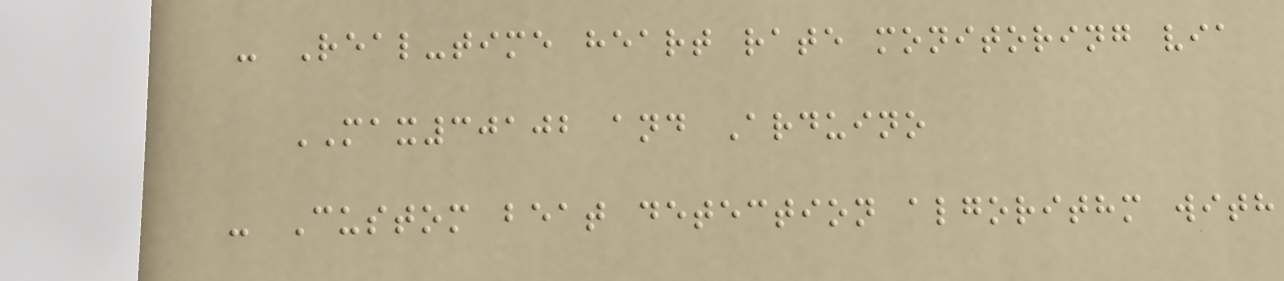- Real-time heart rate monitoring via
MAX30102 and Arduino
- Custom beat detection algorithm with
